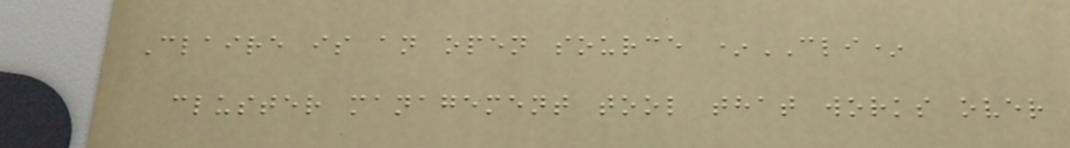Claire is an open source *CLI*
cluster management tool that works over
